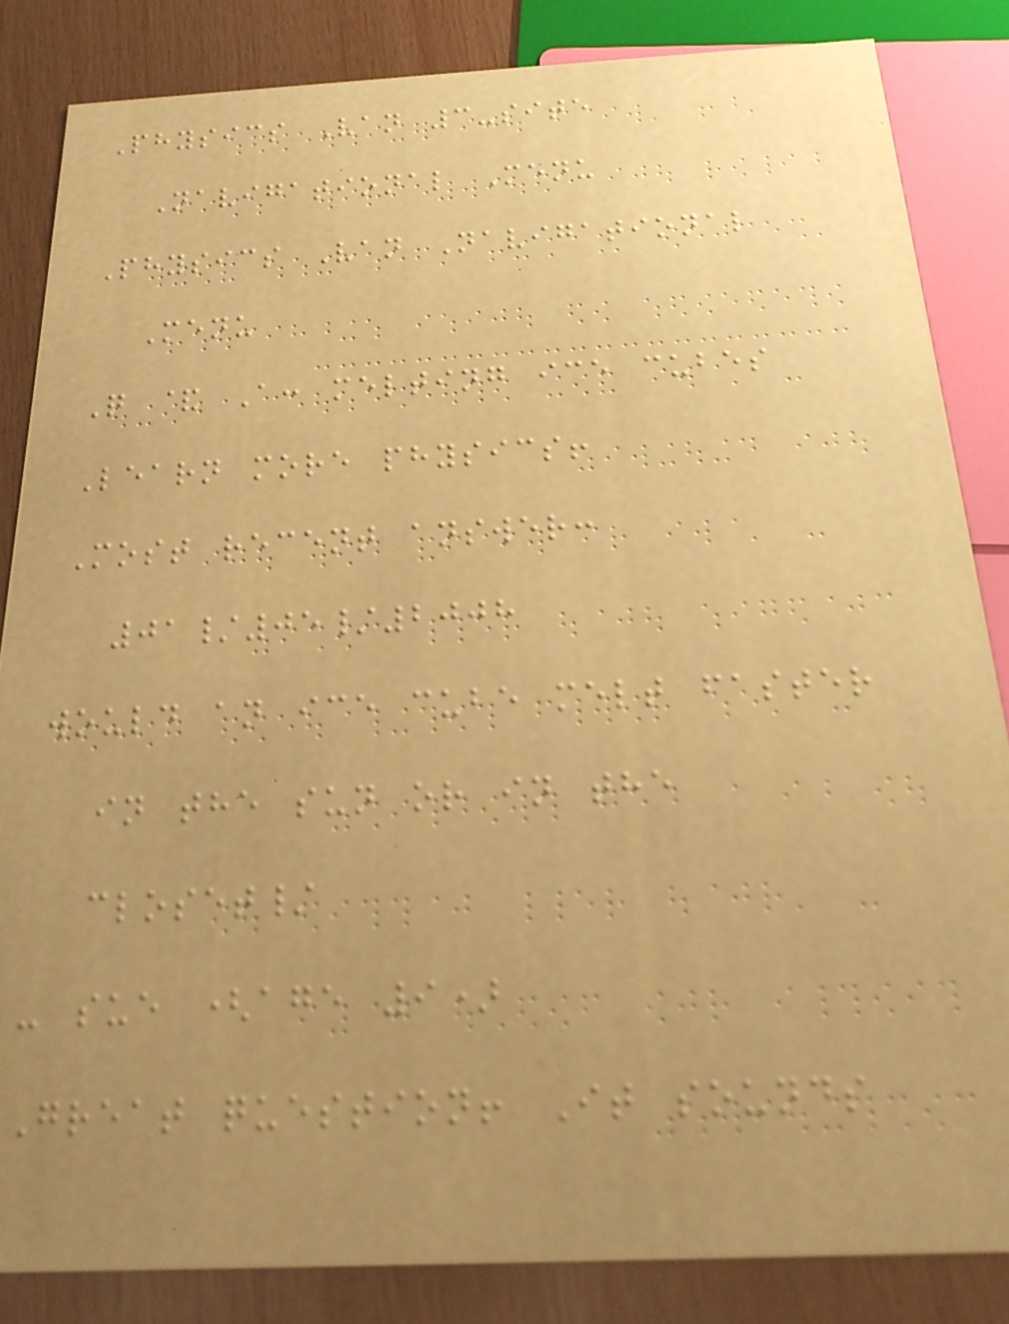Physics Van 3-site
Navigational Menu
Physics Van Navigational
Menu
Q & A: melting ice cubes
Learn more physics!
Most recent answer:
01/05/2008
would an ice cube melt faster
in the sun or in the
closet/
- sue (age 9)
Great question! It sounds
